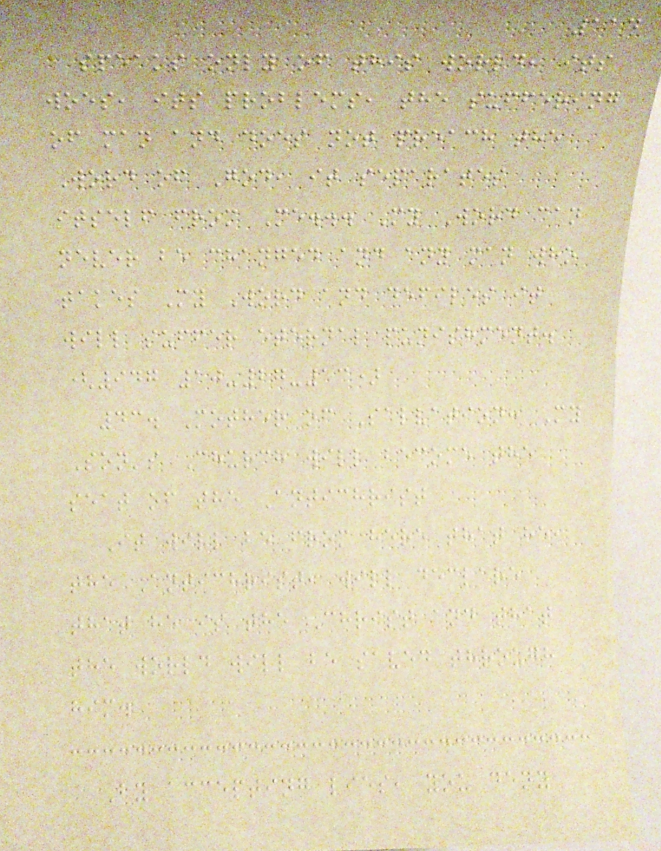114
speaks only of this world, its
woes, its problems, the suffering
of man and does not preach the
Word of God, it separates
itself from Me... My Word can
never be changed and any man who
takes My Word and defiles it
will suffer eternal punishment.
(947 10-27-13)
43. Mother of Salvation: My
Son's Church will become the
seat of the Antichrist
It will be from here that he,
the Antichrist, will declare
that he is the Christ and that
the world will be saved through
him.
By accepting lies, you deny
